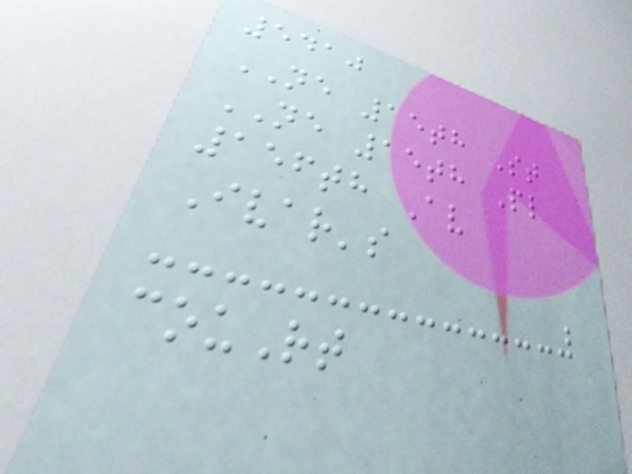5410
NE 15th St
NE 15th Pl
156th Av
Ivar's
couRt
